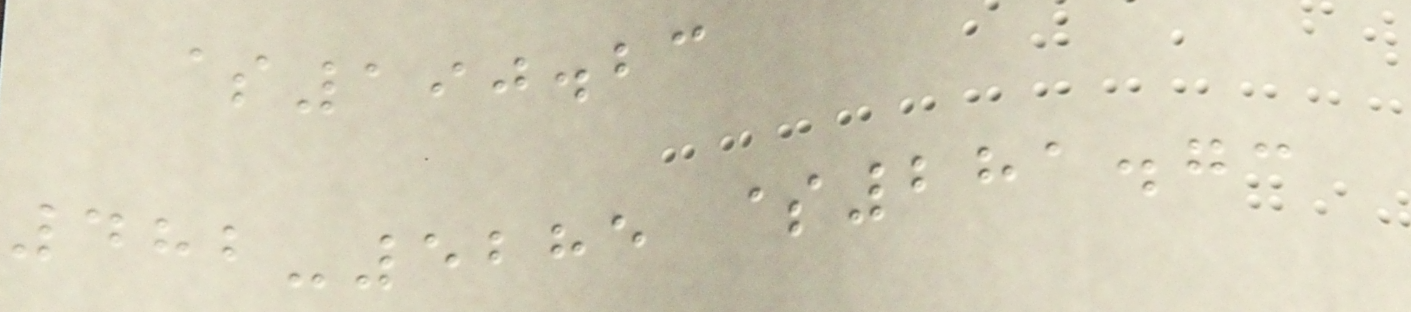$190.23
482-5285 $281.73
